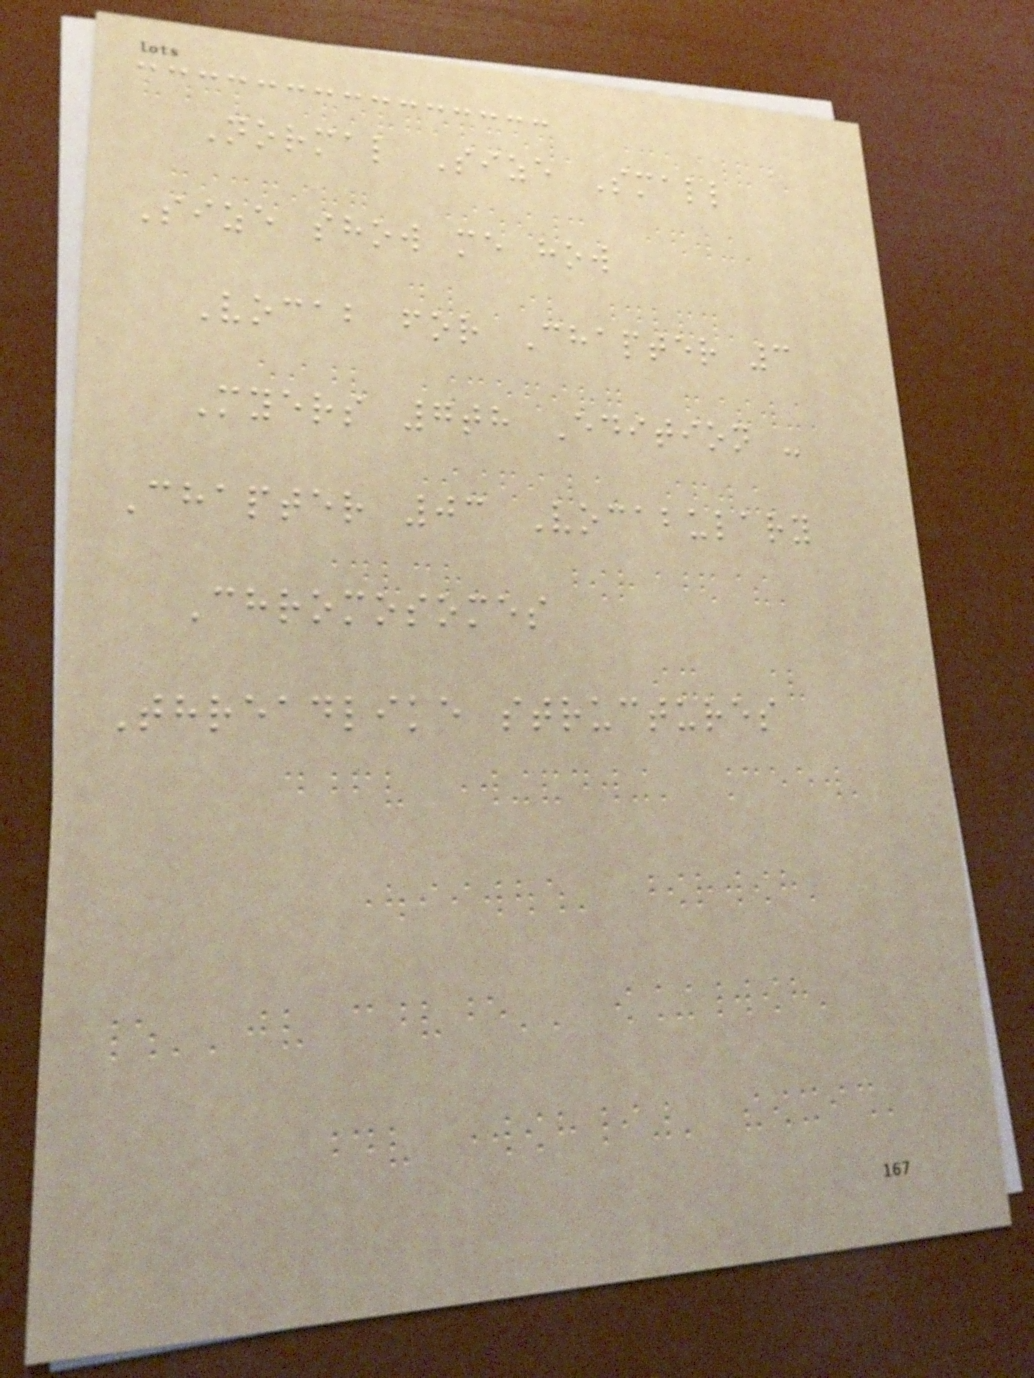Normal Size Small
Size show me how
Vocab for Chapter 3
Myers 7th Edition -
Chapter 03 Vocabulary
Chromosomes
Threadlike structures
